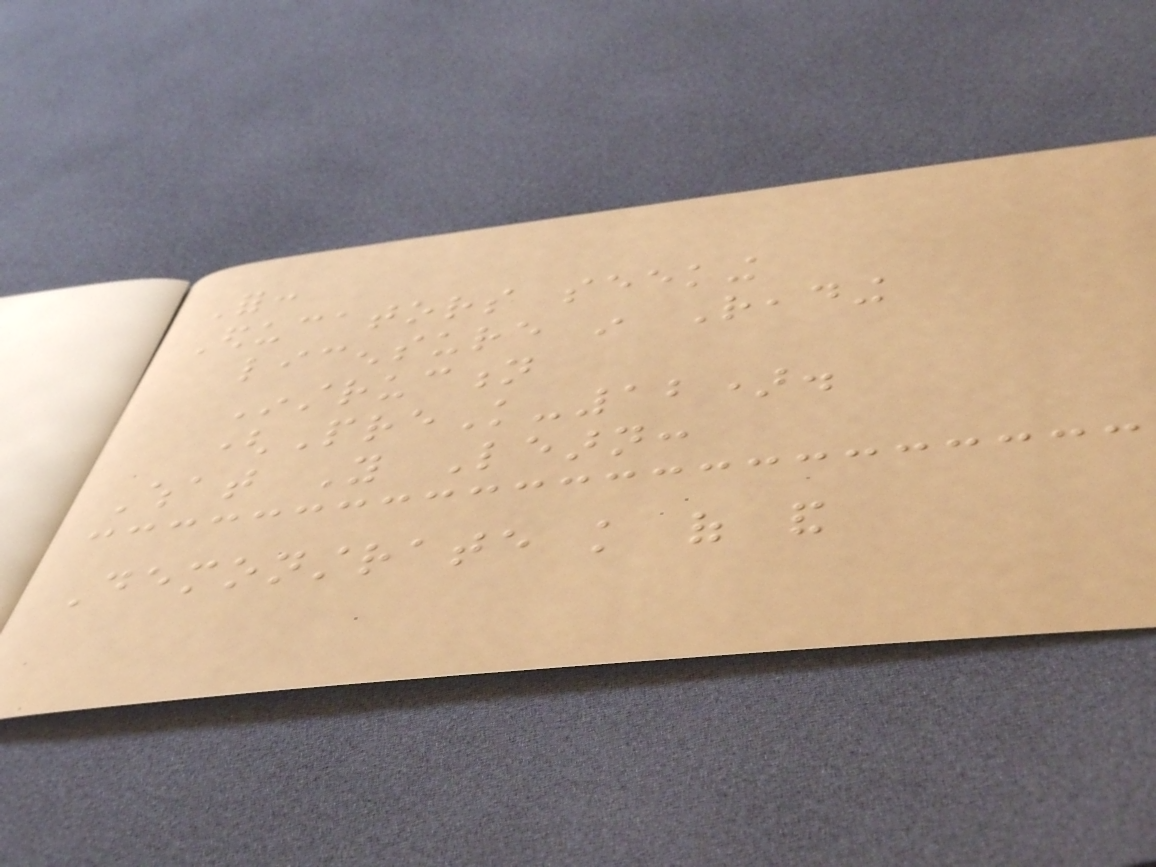For:
Educators seeking
licensure in Reading
Instruction
(PreK-12).
What You Learn:
Demonstrate knowledge of and
